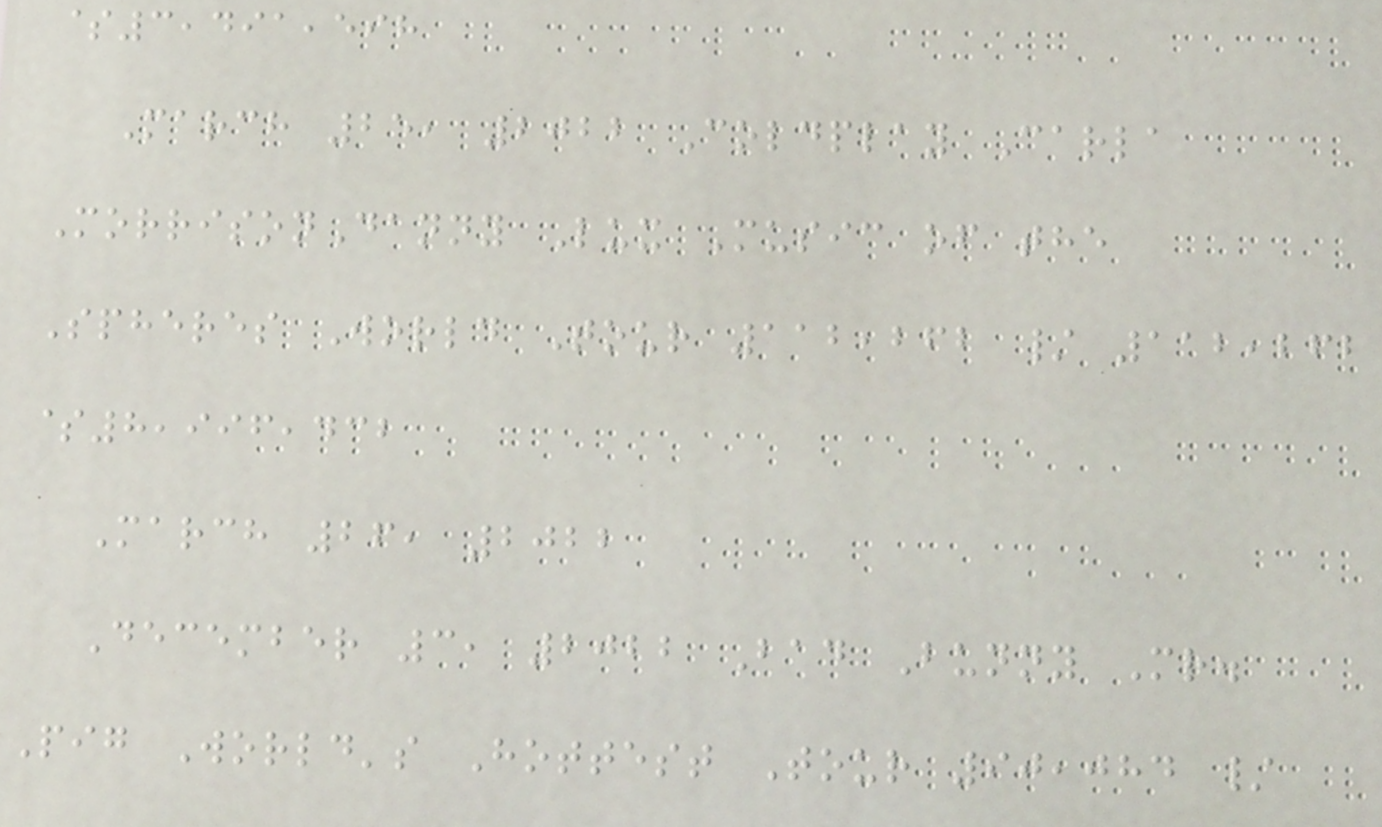$3,491,598
March 25, 2022 Coldplay Carla
MorrisonDanny Lux Music of the
Spheres World Tour 112,262 / 112,262
$8,996,432
March 26, 2022
December 3, 2022 Bad Bunny Mr.
Pig World's Hottest Tour 90,084 /
